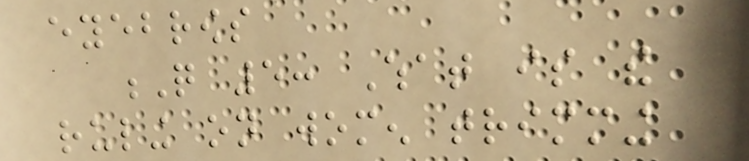eyebrows
Q 5: What is the
ruling on women trimming
